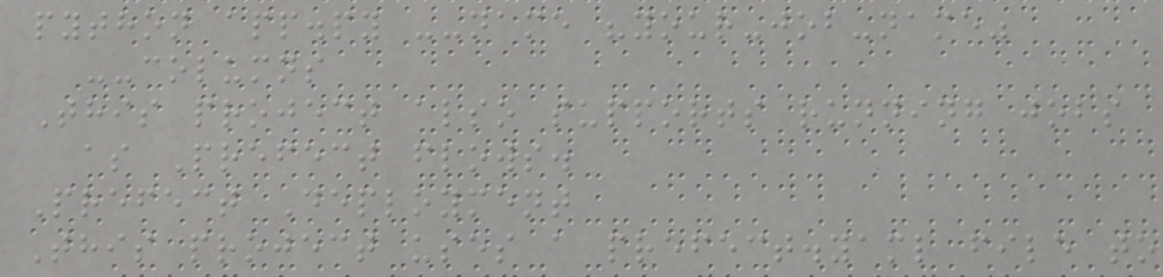python app.py --name "your-job-name"
--columns
This project also supports running jobs
as Prefect flows.
Prefect Deployment
This project uses a prefect.yaml file to
